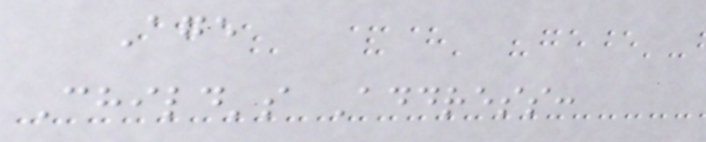Age
Child's Address:
